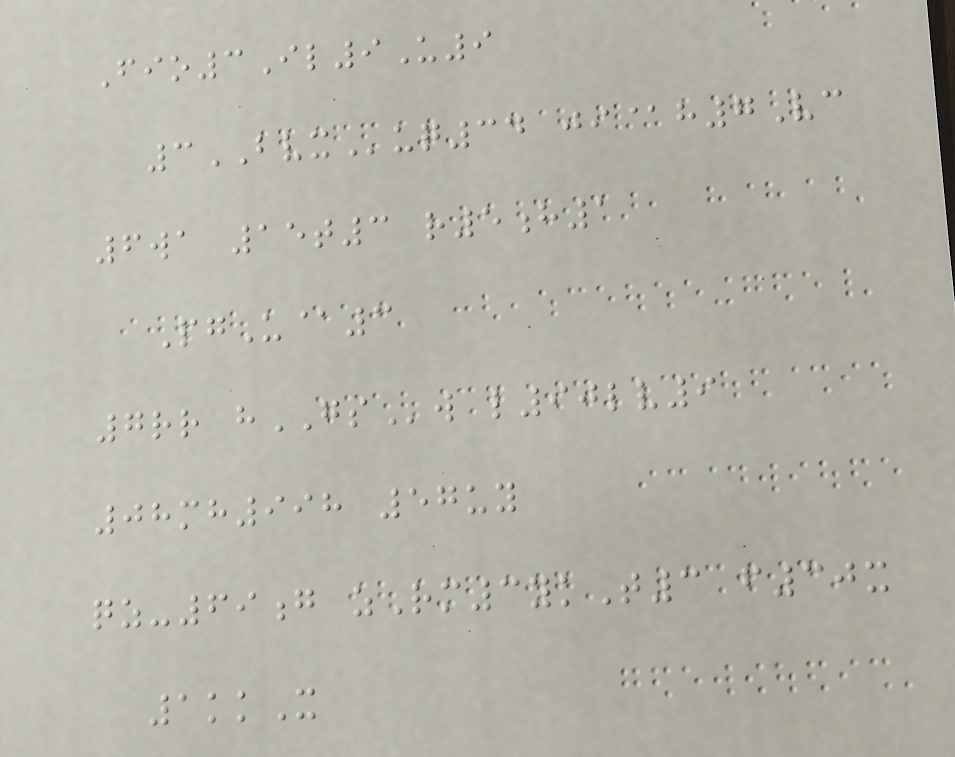Fio3Il9U9
3BVXuq34 ji@h7Vc
6wa 15t3 r5h1
PgU@3
7rr hGSw l90lv9
08mh998 57uy
qz-69g zRm3ykT3 f30x
1kkX
